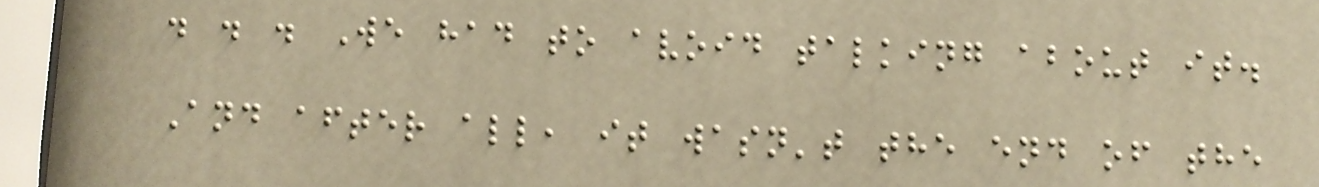. . . We had to avoid talking about it.
And after all, it wasn't the end of the
